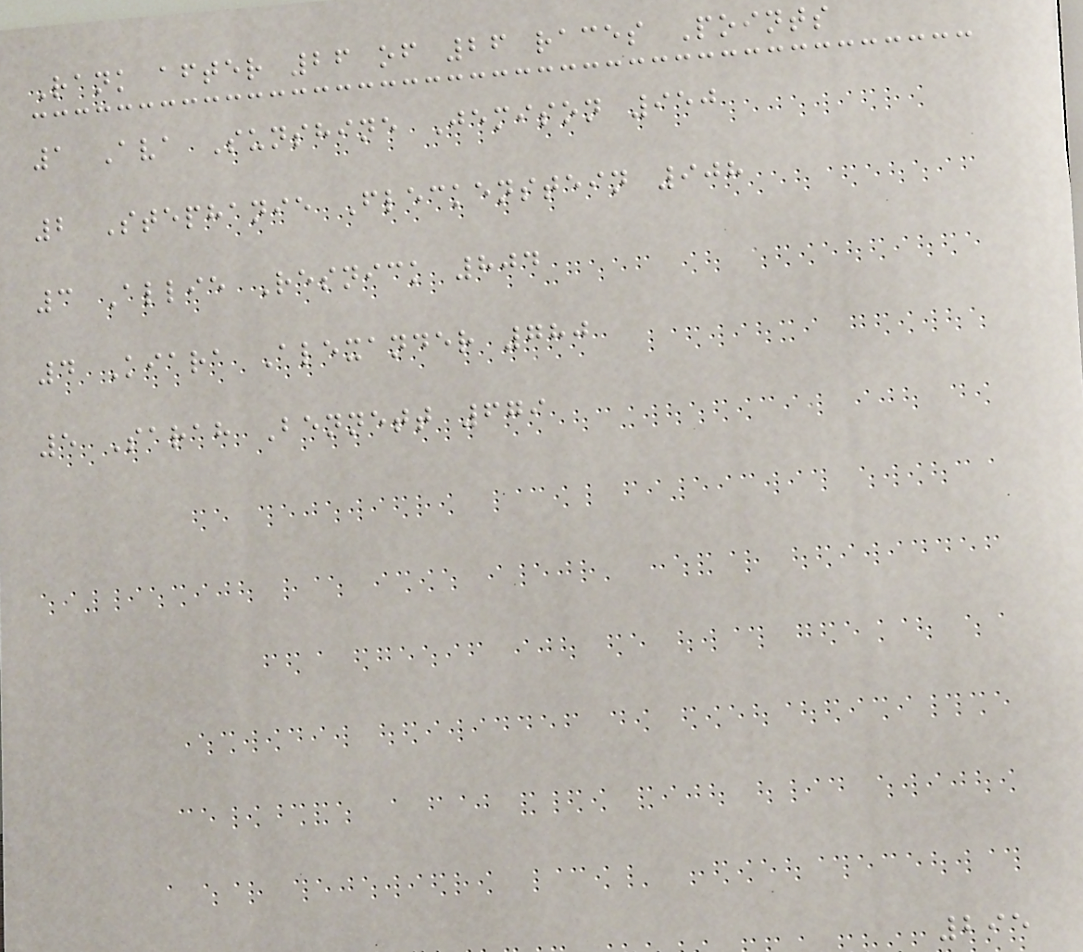Rank after 26 of 26 races Points
1 Ava Sunshine Jemison 950
2 Stephanie Fleckenstein 908
3 Allie Resnick 804
4 Kiara Alexander 780
5 Sarah Bennett 679
295
